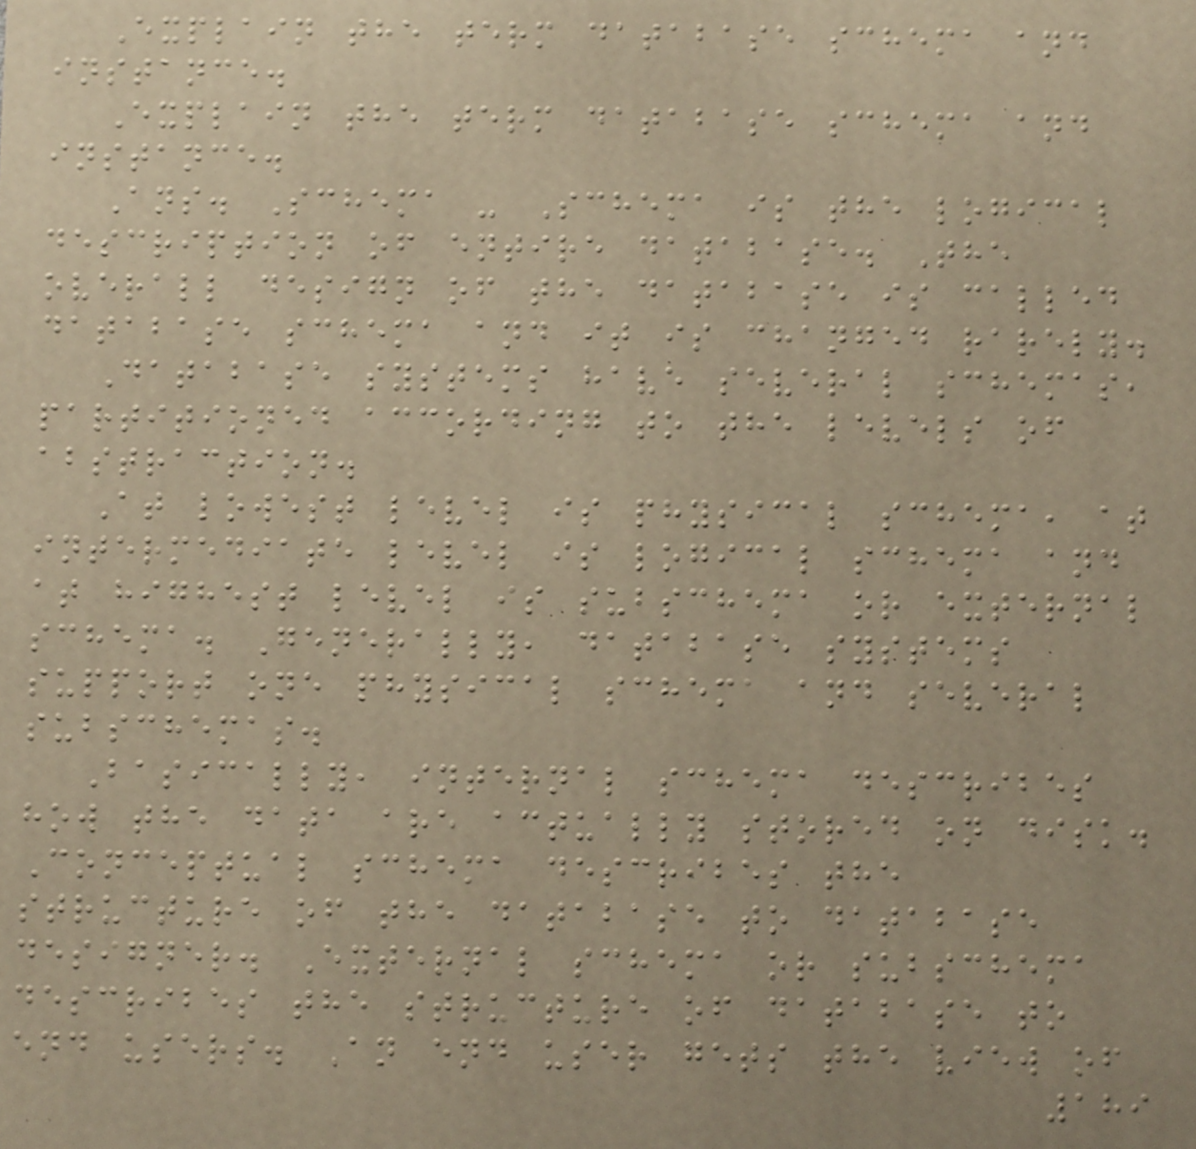Explain the term database schema and
instance.
Explain the term database schema and
instance.
Ans. Schema - Schema is the logical
description of entire database. The
overall design of the database is called
database schema and it is changed rarely.
Database systems have several schemas,
partitioned according to the levels of
abstraction.
At lowest level is physical schema, at
intermediate level is logical schema and
at highest level is subschema or external
schema. Generally, database systems
support one physical schema and several
subschemas.
Basically, internal schema describes
how the data are actually stored on disk.
Conceptual schema describes the
structure of the database to database
designer. External schema or subschema
describes the structure of database to
end users. An end user gets the view of
189
